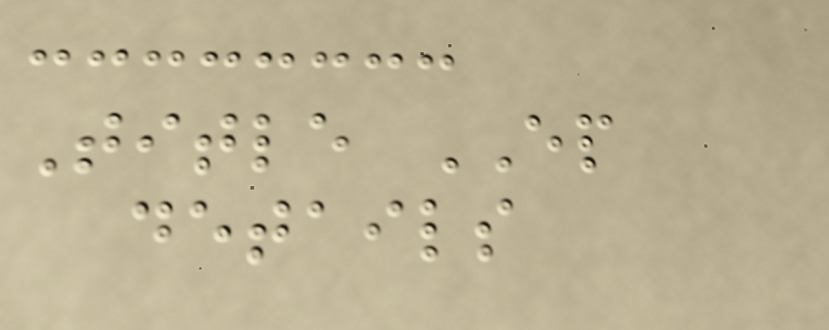Title EP
details
